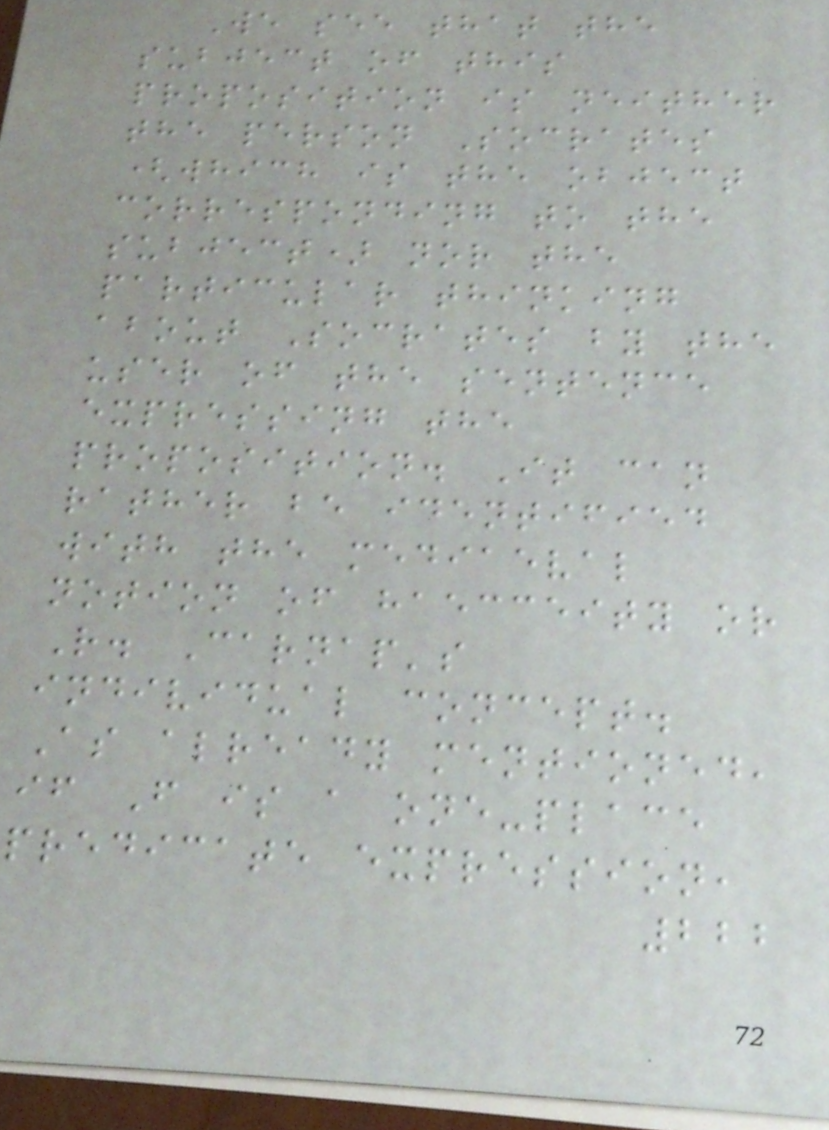We see that the
subject of this
proposition is neither
the person Socrates
(which is the object
corresponding to the
subject) nor the
particular thinking
about Socrates by the
user of the sentence
expressing the
proposition. It can
rather be identified
with the mediaeval
notion of haecceity or
R. Carnap's
individual concept.
As already mentioned,
if F is a one-place
predicate expression,
222
